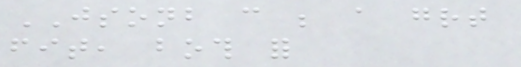JSONB can be a great
fit, both for
